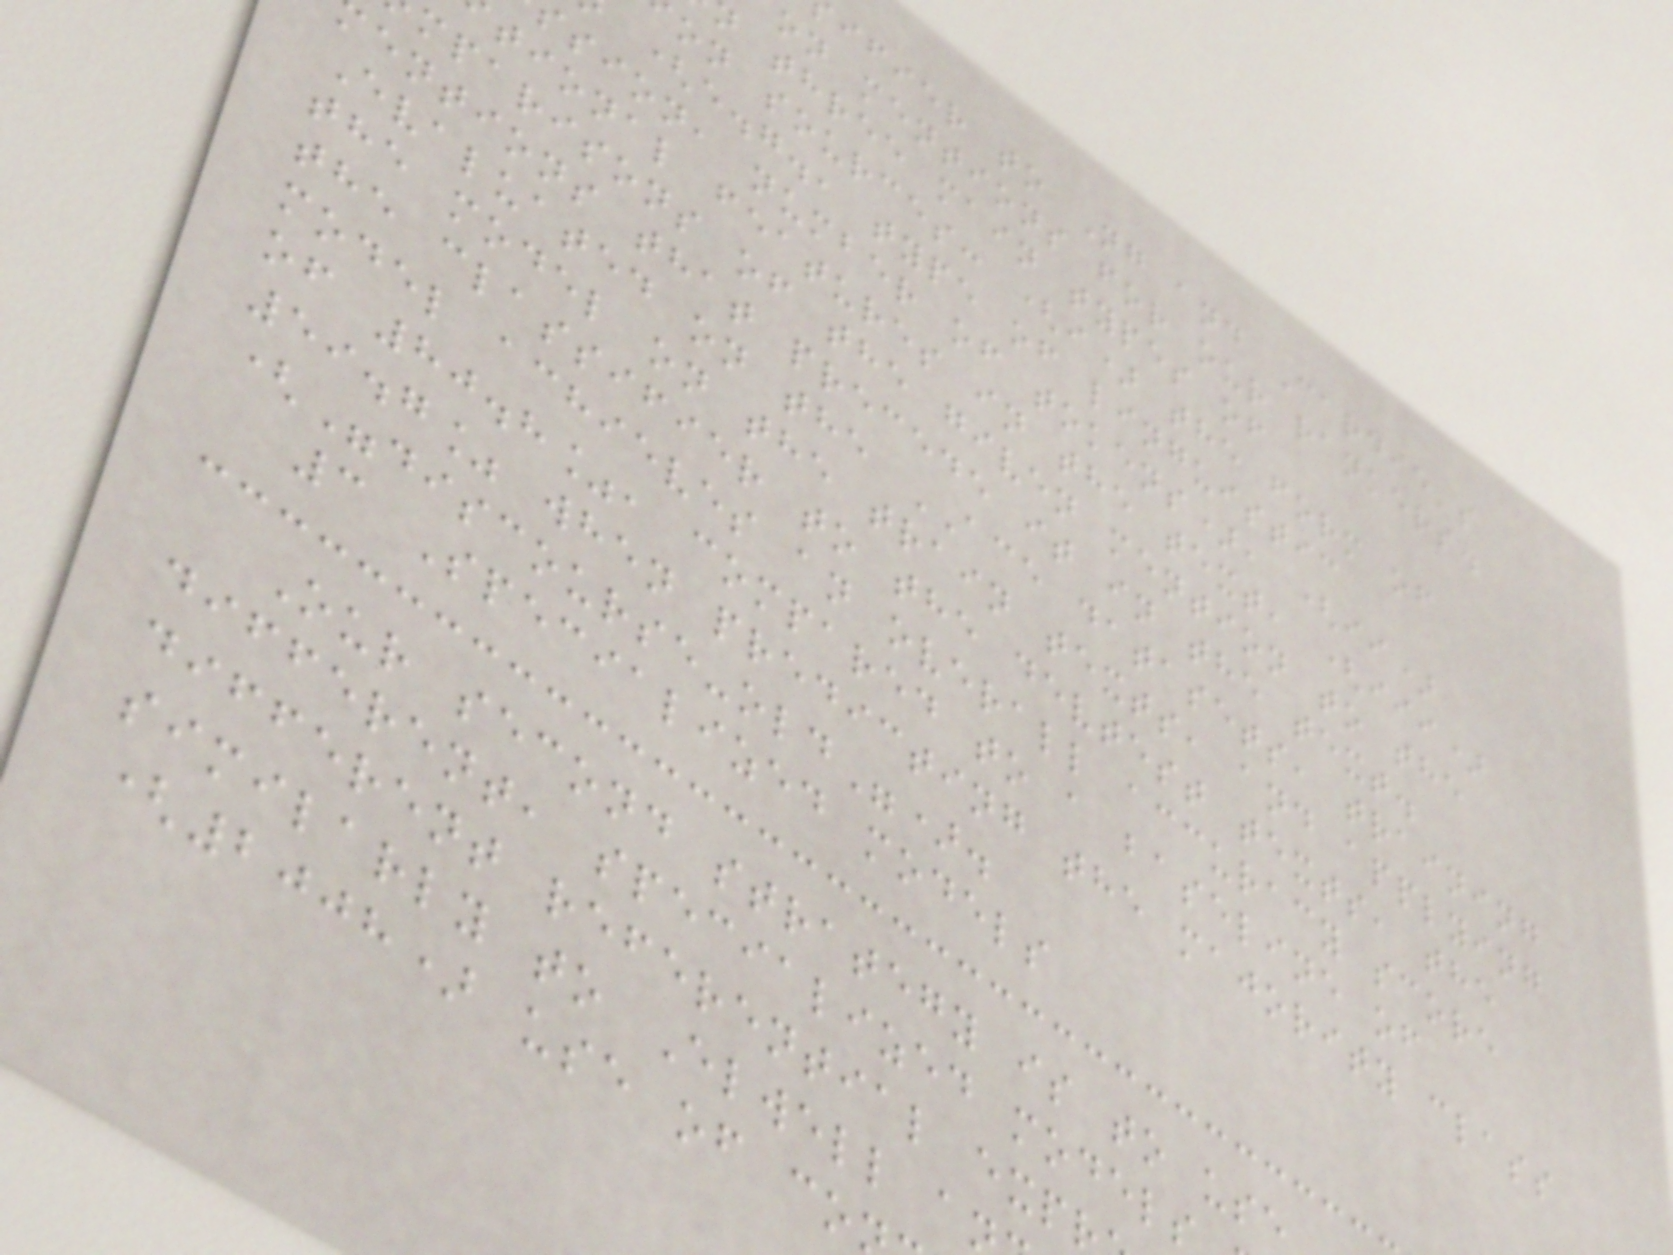ifier to Ng and Cardie's
on mentions for our rankers.
three main types of
on sources: (i) the form of
(e.g., type of linguistic
sion, number of tokens), (ii)
tional features in the text, (iii)
mparisons of the given mention to the
entions that precede it in the text.
Evaluated on the ACE datasets, training
the model on the train texts, and applying
the classifier to the devtest texts, the
model achieves an overall accuracy score
of 80.8%, compared to a baseline of
59.7% when predicting the majority class
("discourse-old").
3 Specialized models
Our second strategy is to use
different, specialized models
different referential exp
similarly to Elwell a
(2008) use of co
